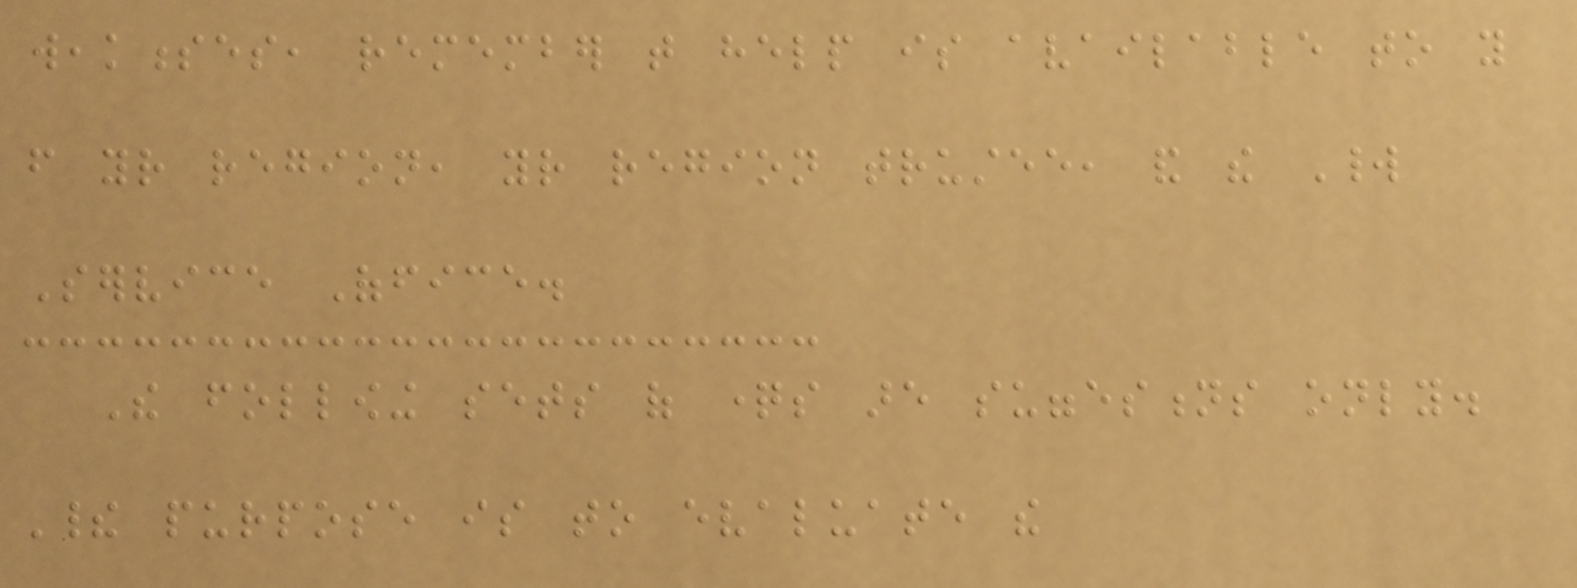weaknesses, remember that help is available to you
from your region, your region trustee, and the World
Service Office.
The following sets of questions are suggestions only.
Their purpose is to evaluate the
